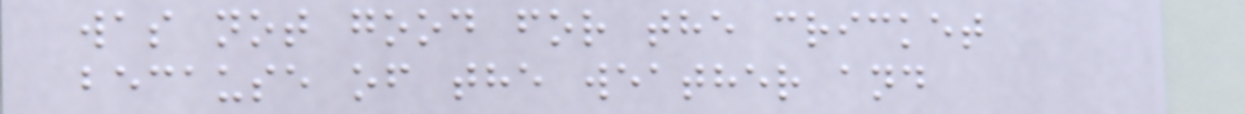was not good for the cricket
because of the weather and
